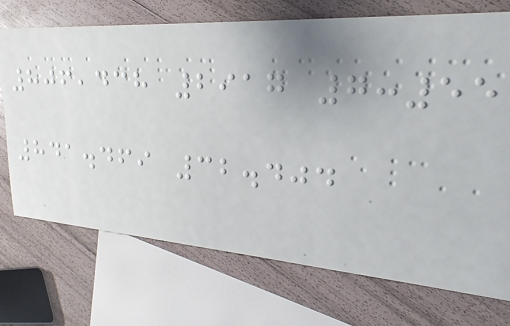806,438 2917 7:55
841.469 32.404
